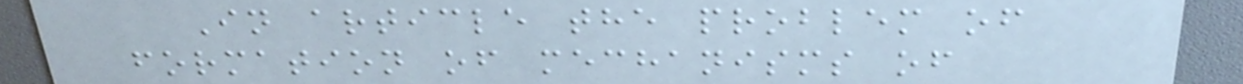In article the problem of
formation of mechanisms of
